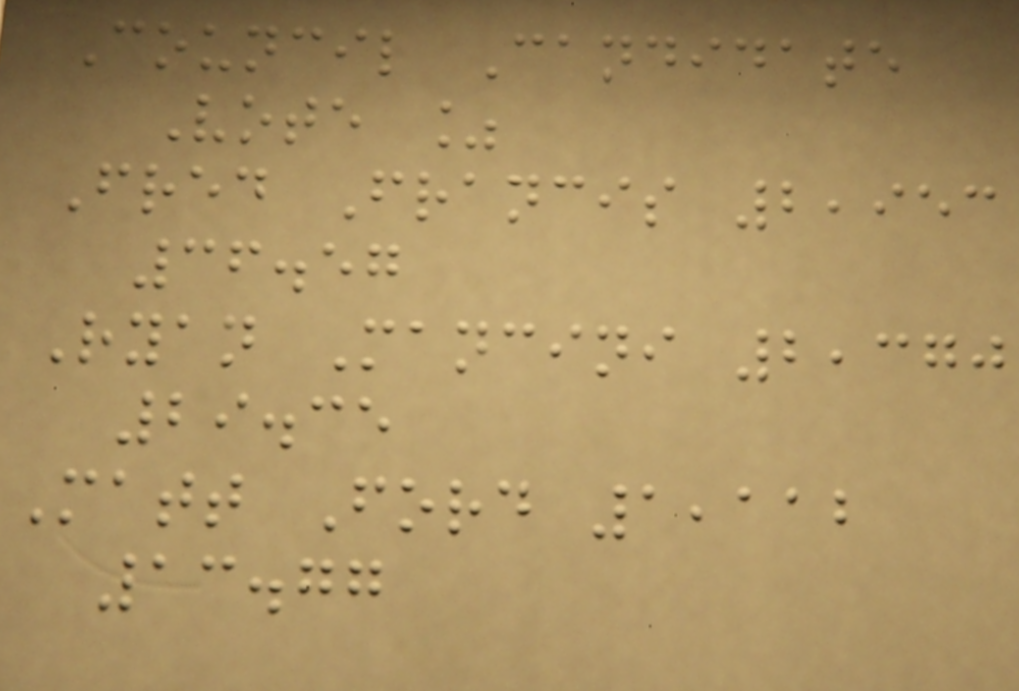Council Candidate
Vote %
Fred Francis 2,953
36.57
Ryan Mancini 2,370
29.35
Matt Ford 1,112
13.77
